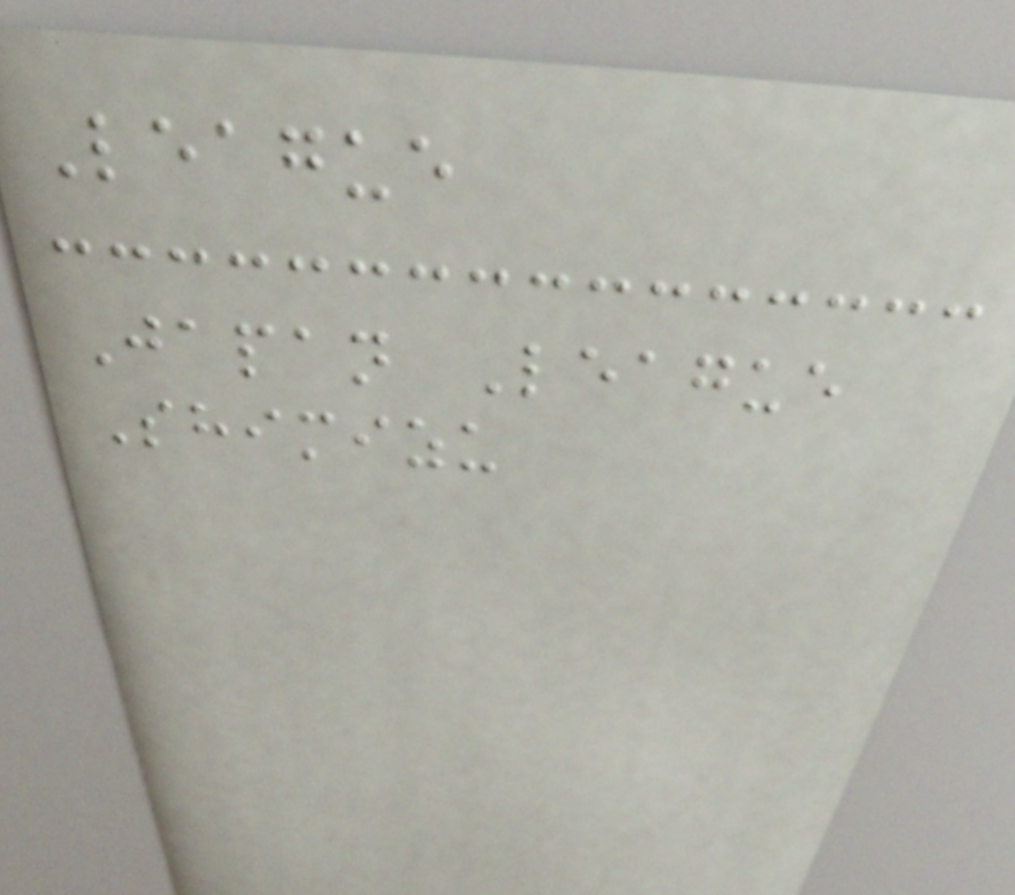League
Japan League
Shimizu
